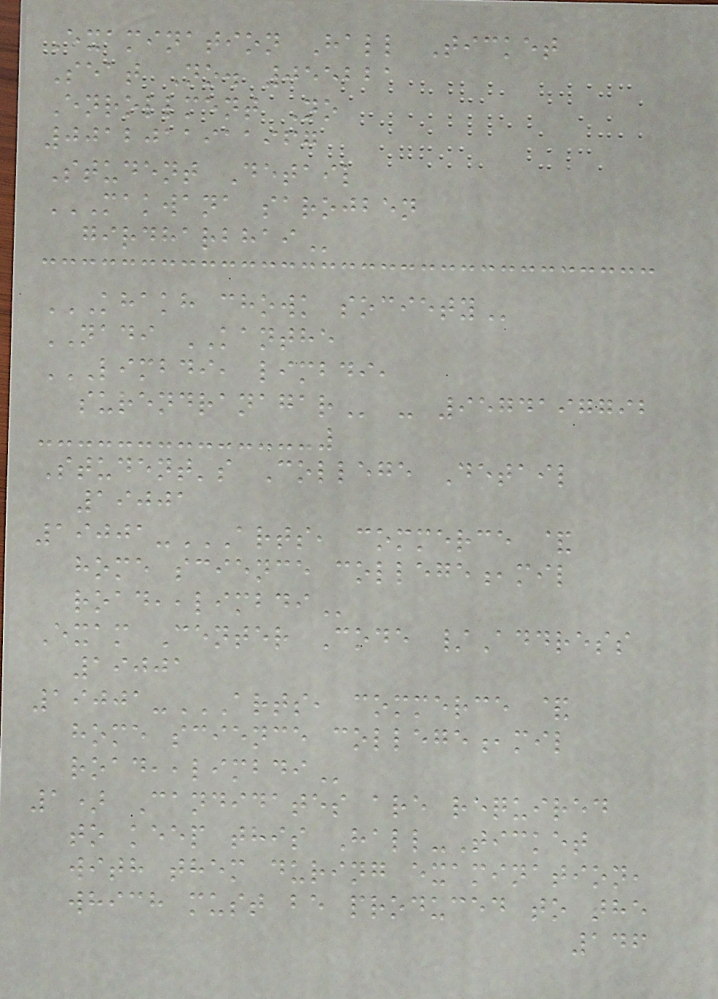Examination Hall Ticket
Seat No. 055221
Enrollment No
0012011911967
Student Detail
MAKWANA SAROJBEN
GIRDHARBHAI
KHAKH CHOWK SOCIETY
NADI KANTHE
LIMBDI, LIMBDI,
SURENDRANAGAR - 9574197792
Student's College Detail
19001
19001-ARTS, COMMERCE &
HOME SCIENCE COLLEGE,MIL
ROAD,,LIMBDI
Exam Center Code /Address
19001
19001-ARTS, COMMERCE &
HOME SCIENCE COLLEGE,MIL
ROAD,,LIMBDI
1) Candidates are required
to keep this Hall-Ticket
with them during examination,
which must be produced to the
146
